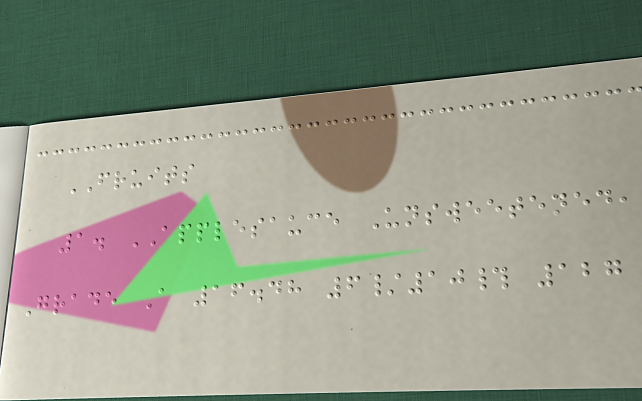FRUITS
1. APPLESAUCE Unsweetened,
Grade A 16.48 6/10# 127
